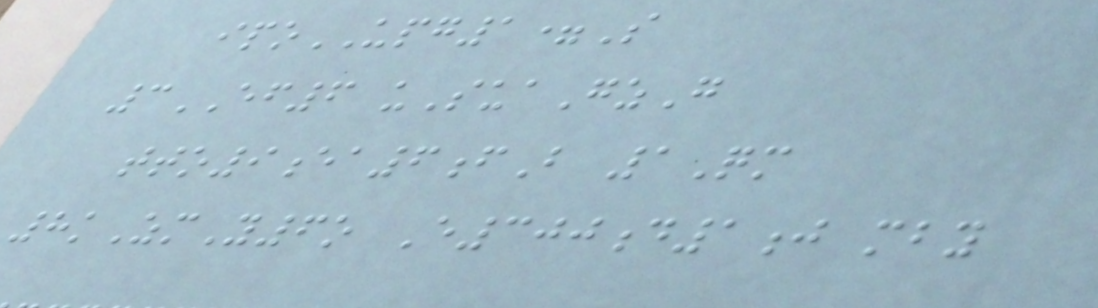ipoUPG1=S
3EF6 uSuaGzG
tto9ea6fB 1Qm
8kZmY6o E300d1j mby
